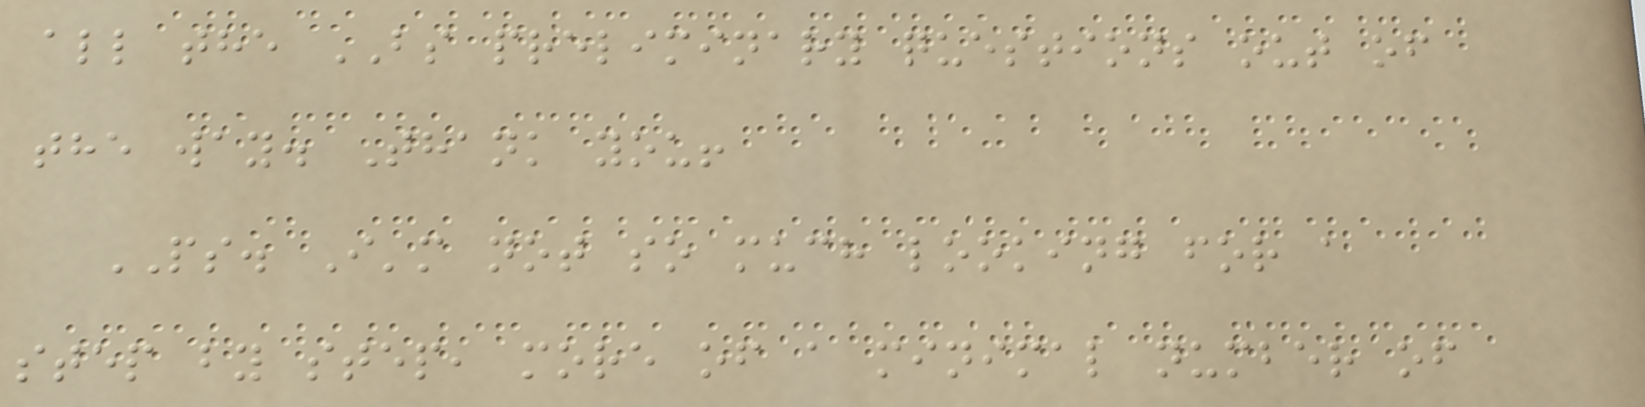all the BS preliminary questions out of
the way. Thank you!
PS. I'm not so much looking for a
step by step, more of a minimal number of
